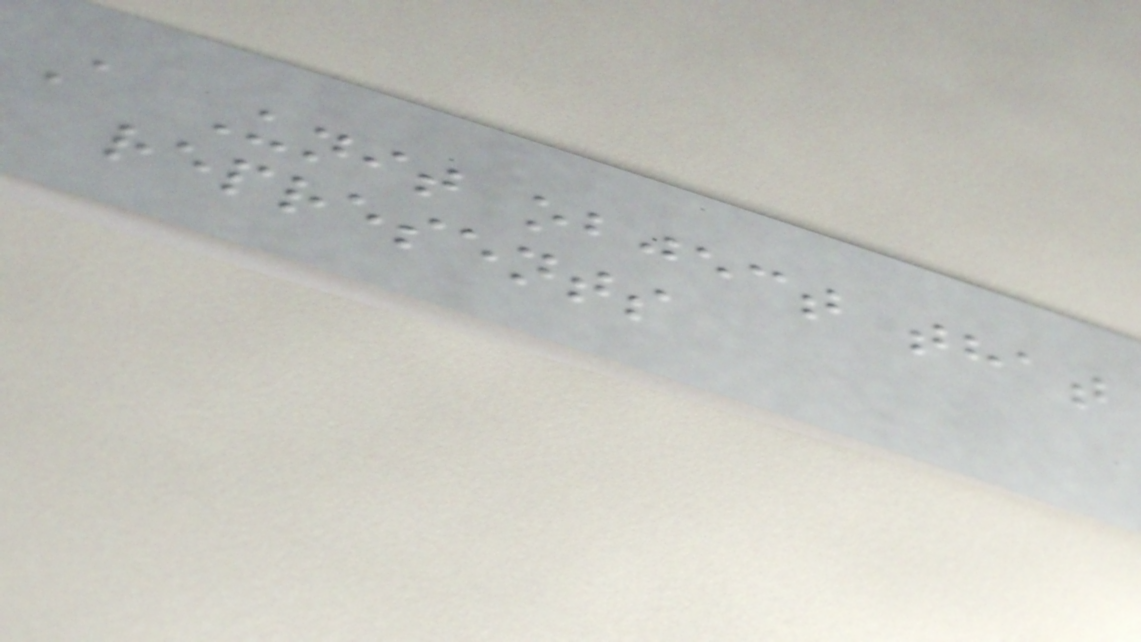A Unit object that
represents
